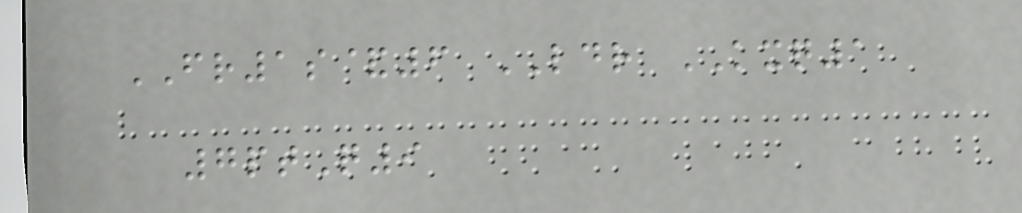FR1s&6 LDR KXQ1
7ptQ9
